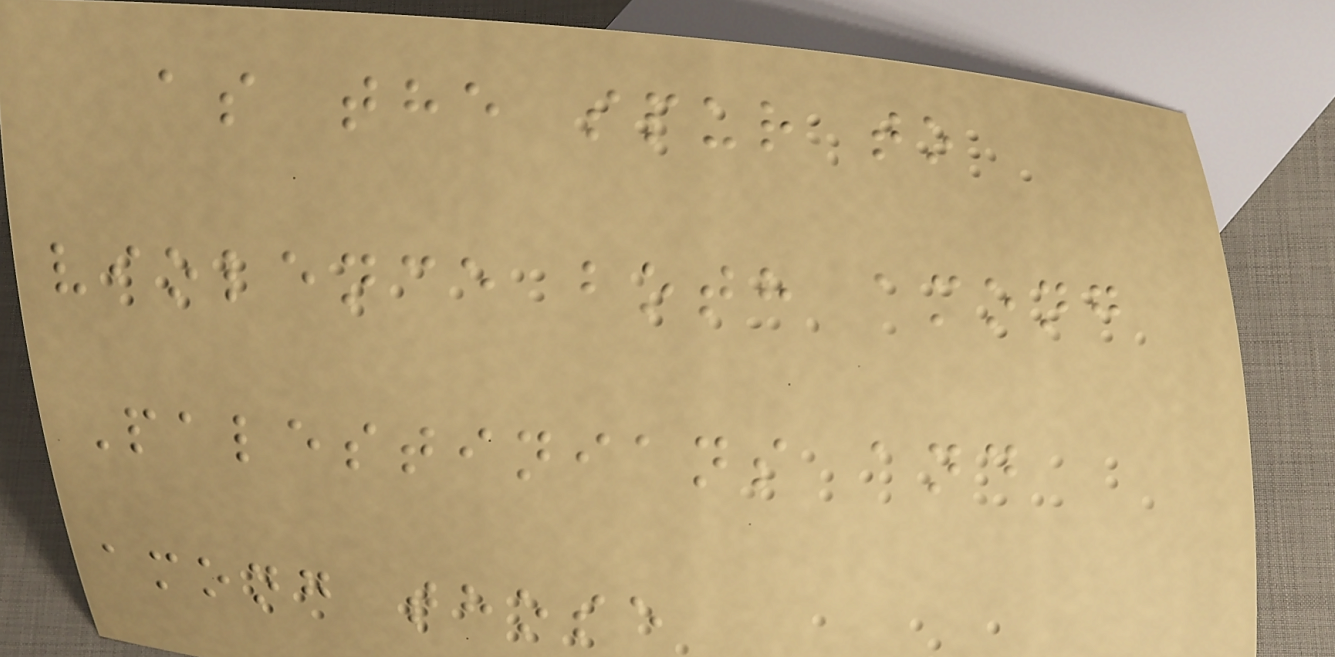as the spur to
violence both among
Palestinians and
among those
